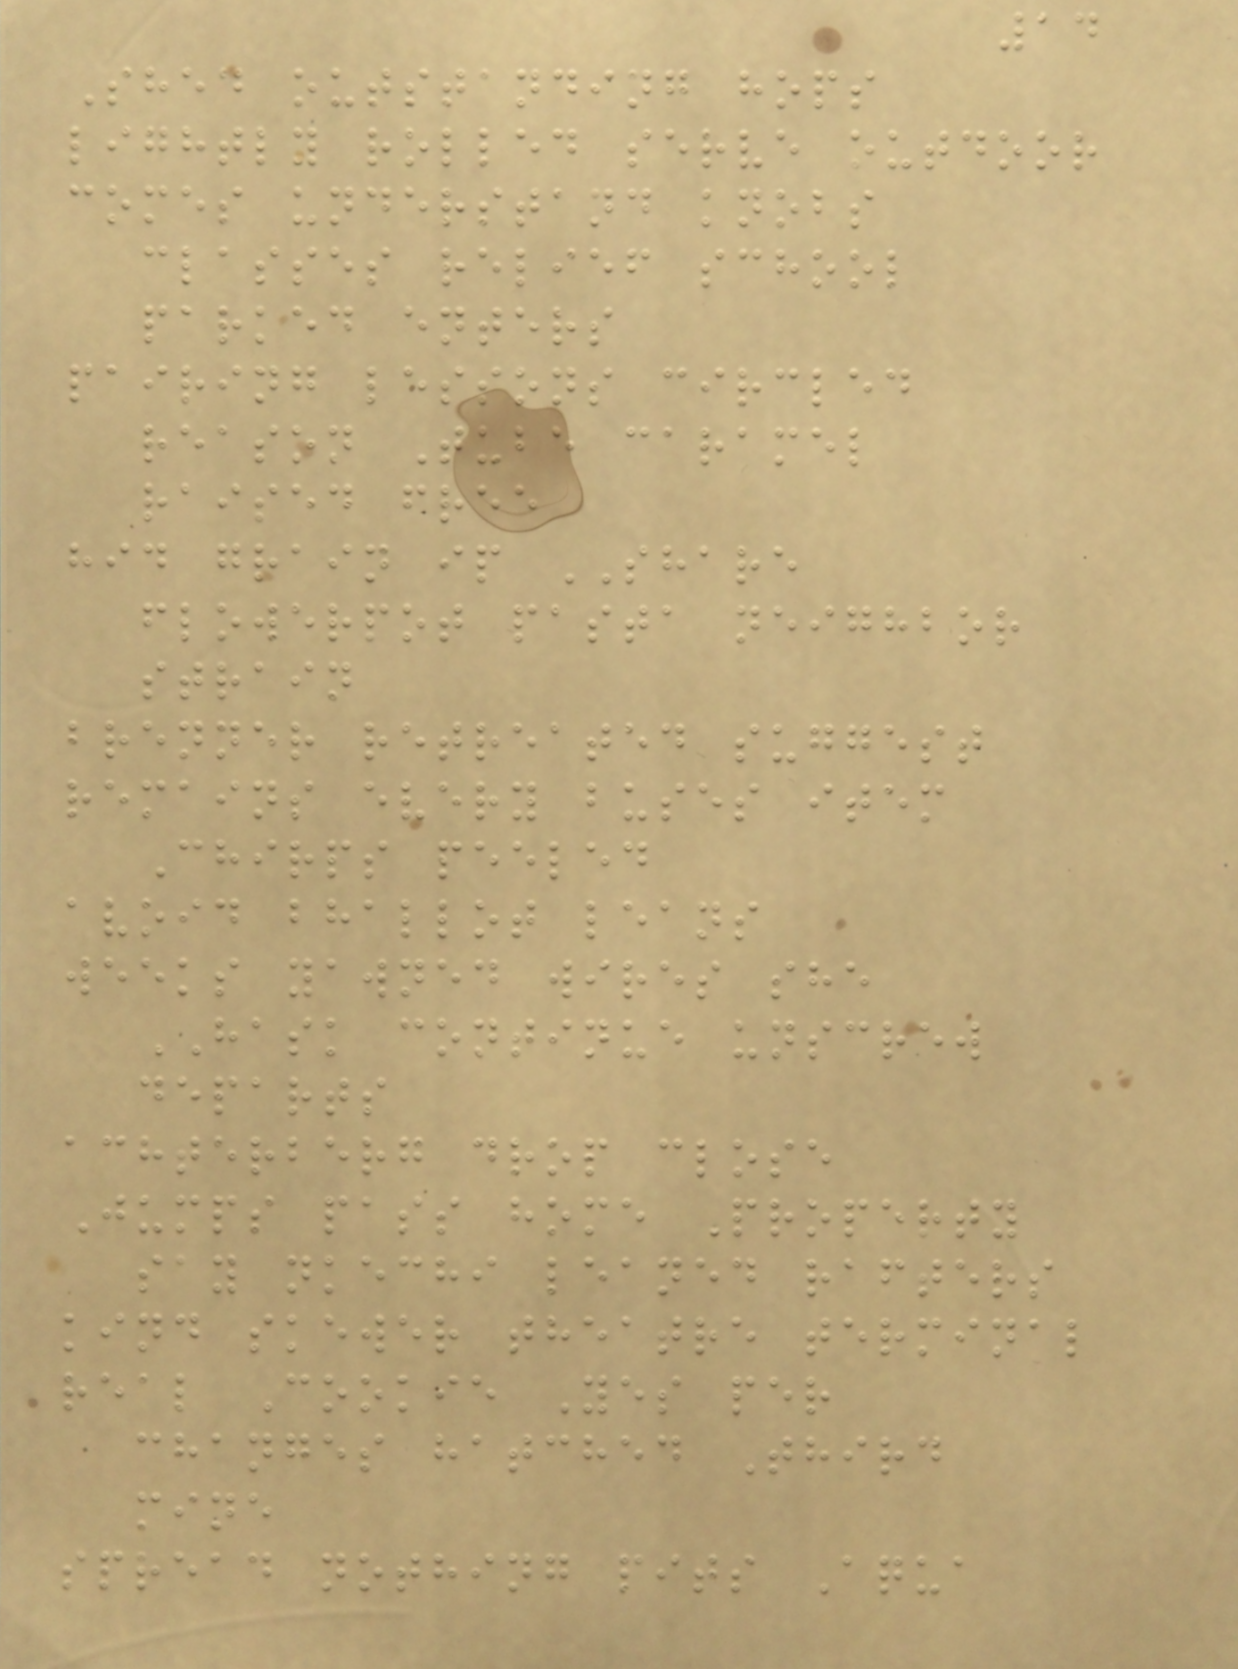14
Shed outstanding hops
lightly rolled serve outdoor
comes understand knobs
classes relief school
parked enters
pairing lessons circled
reason Tube caramel
raised free
hid grain ip SHARE
flowerpot pasta neighbor
strain
brenner retreated suggest
remains every buses item
Chirps peeled
avoid bhallot leans
weeks yawned wires she
HASK continue unscrew
departs
achterberg drop close
Jumps pass home Property
say nkechi leaned rafters
kind skewer theatre terminal
real Cookie Yes per
changes hatched Third
mine
spread nothing pits Aqua
